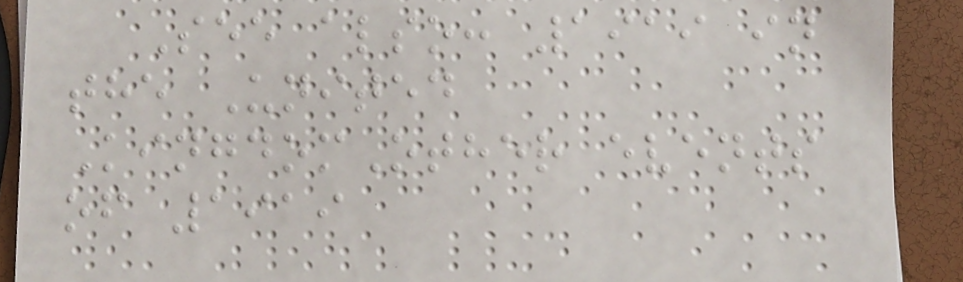See also: 1919 in
the United
KingdomOther events
of 1919
